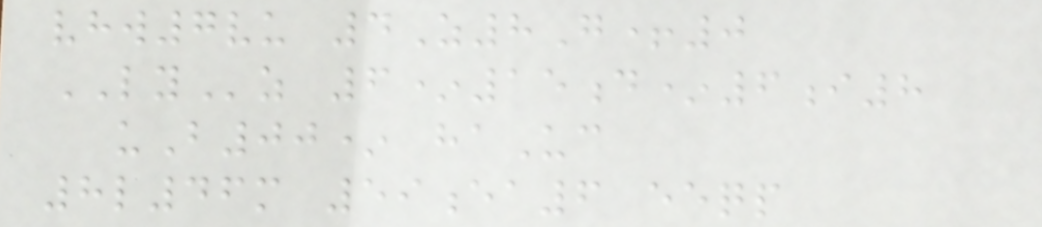vhw7vu 4Z8G+0
LYz 6*15d*6i8
uB00* haUc
8l46m 59ea6 eeqp
